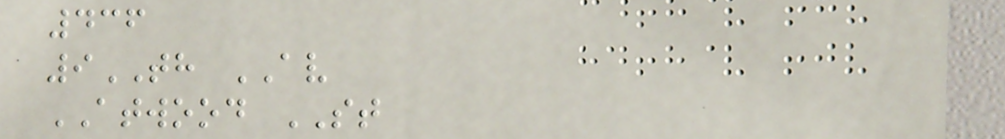436
9TH AV
ATWOOD ST
